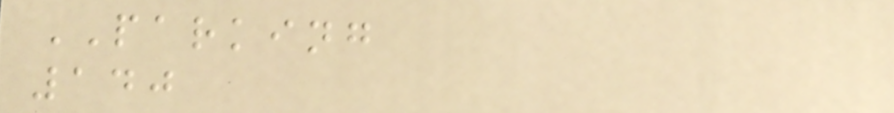PARKING
140
